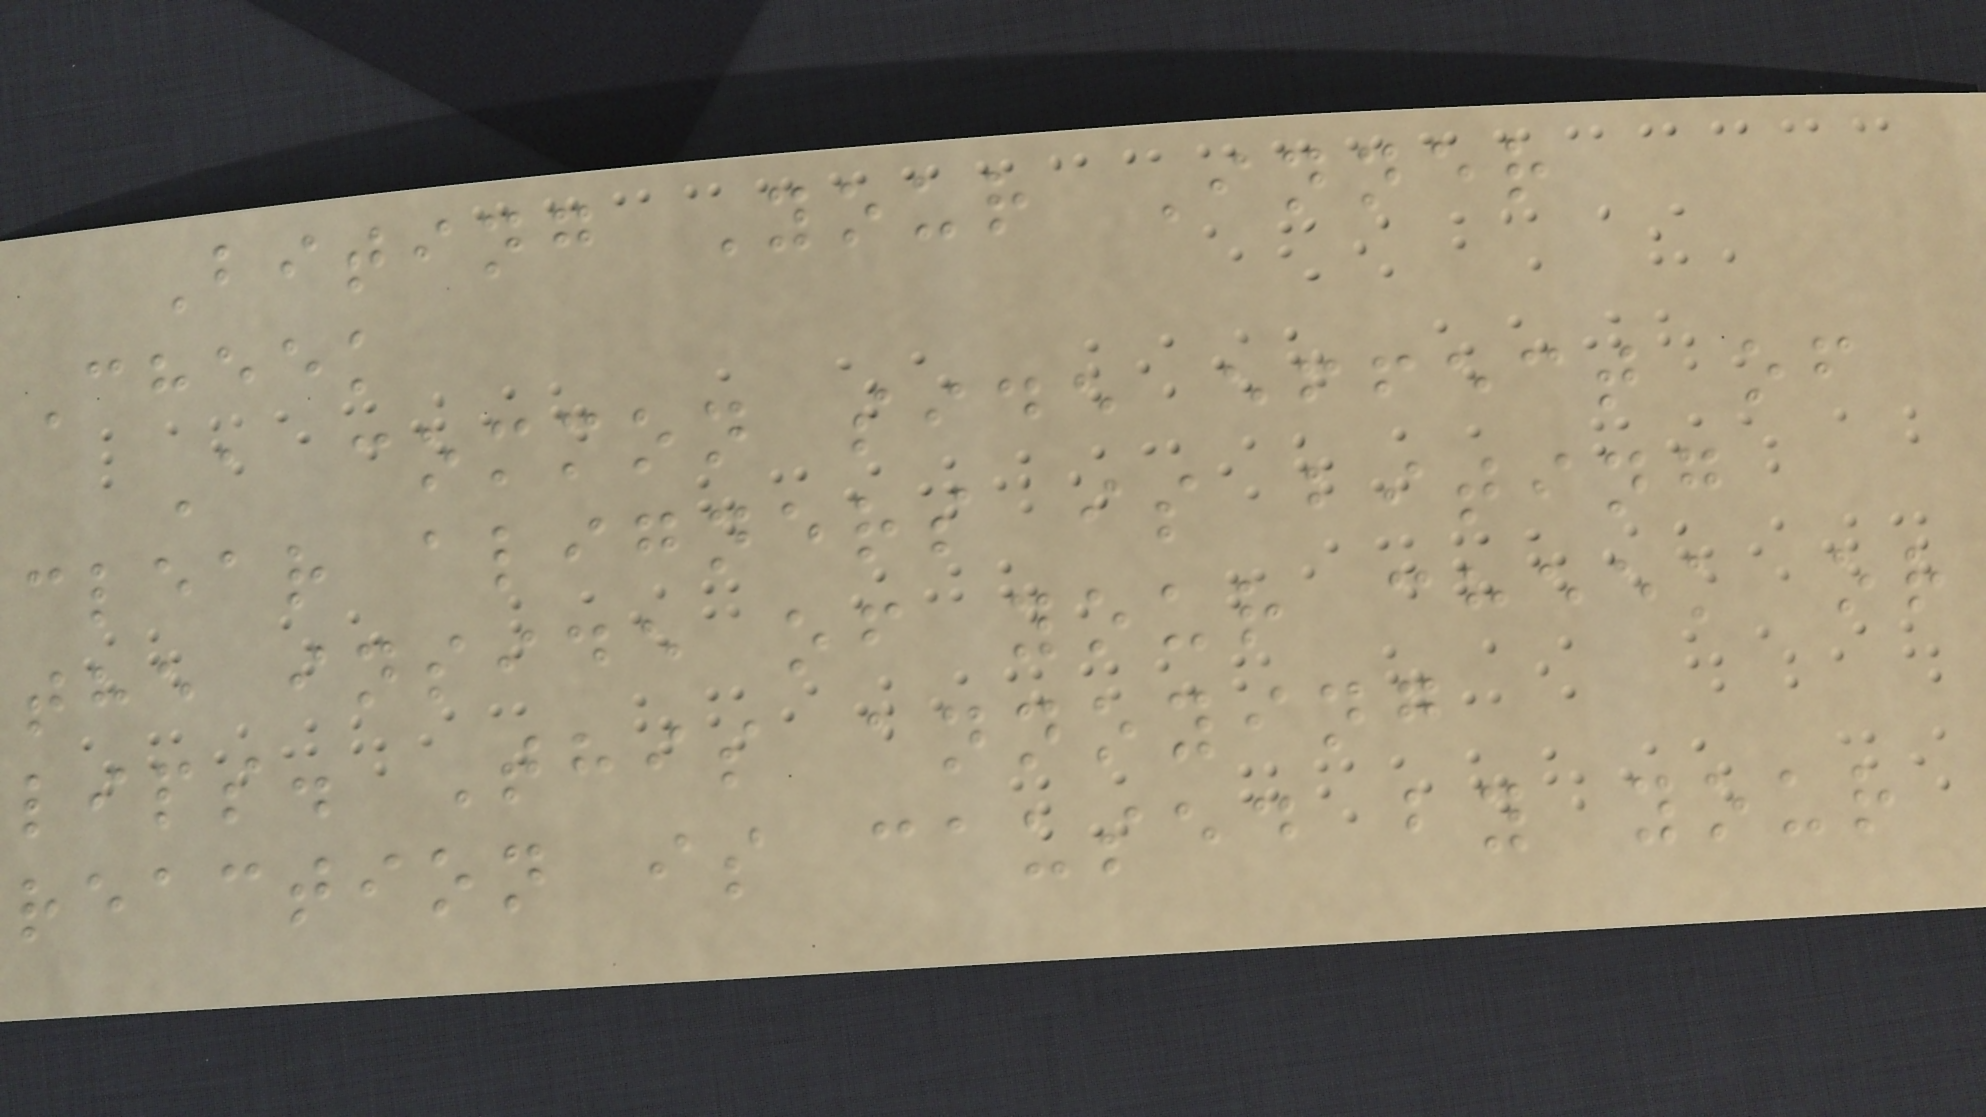Biting Your Inner
Cheek
A common side effect of
clear aligners is biting
the inside of your cheek or
lips. This annoying
reaction is caused by your
